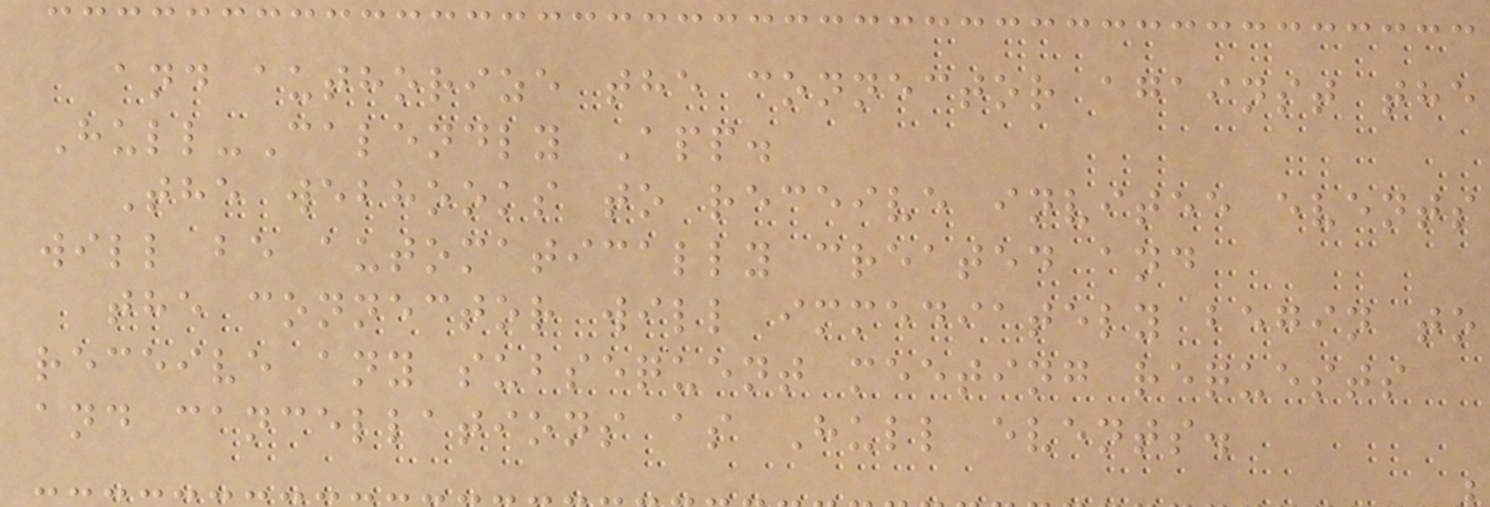and authorize the connector against the
Hull-Calendly App.
The webhooks to receive invitee events
will be automatically created and
the connector will immediately begin to
receive any subsequent meeting requests
and cancellations as Hull events.
